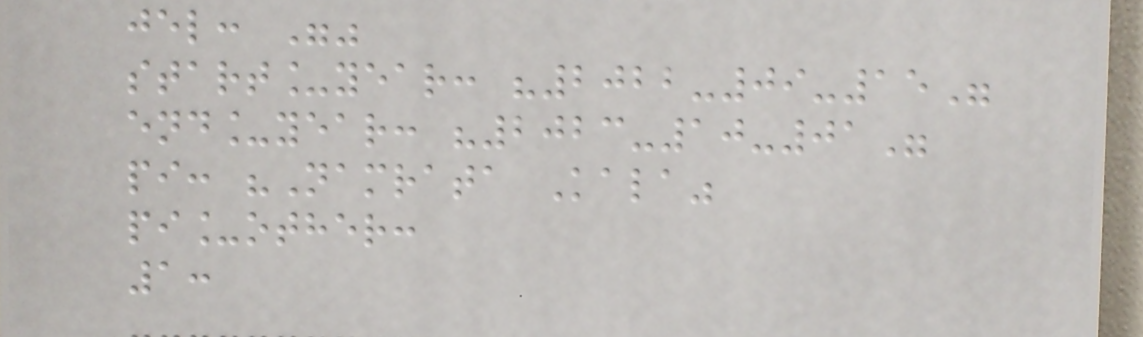jel: ""
start_year: "2022-09-15"
end_year: "2023-10-01"
pi: "Namrata Kala"
pi_other:
1:
